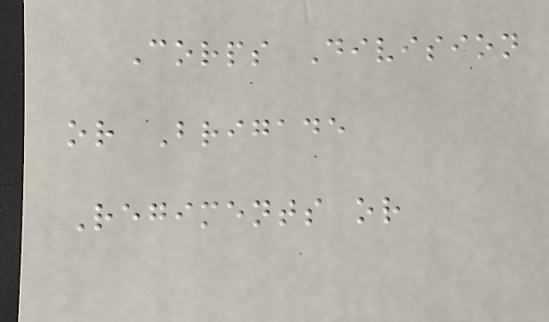Corps Division
or Brigade
Regiments or
